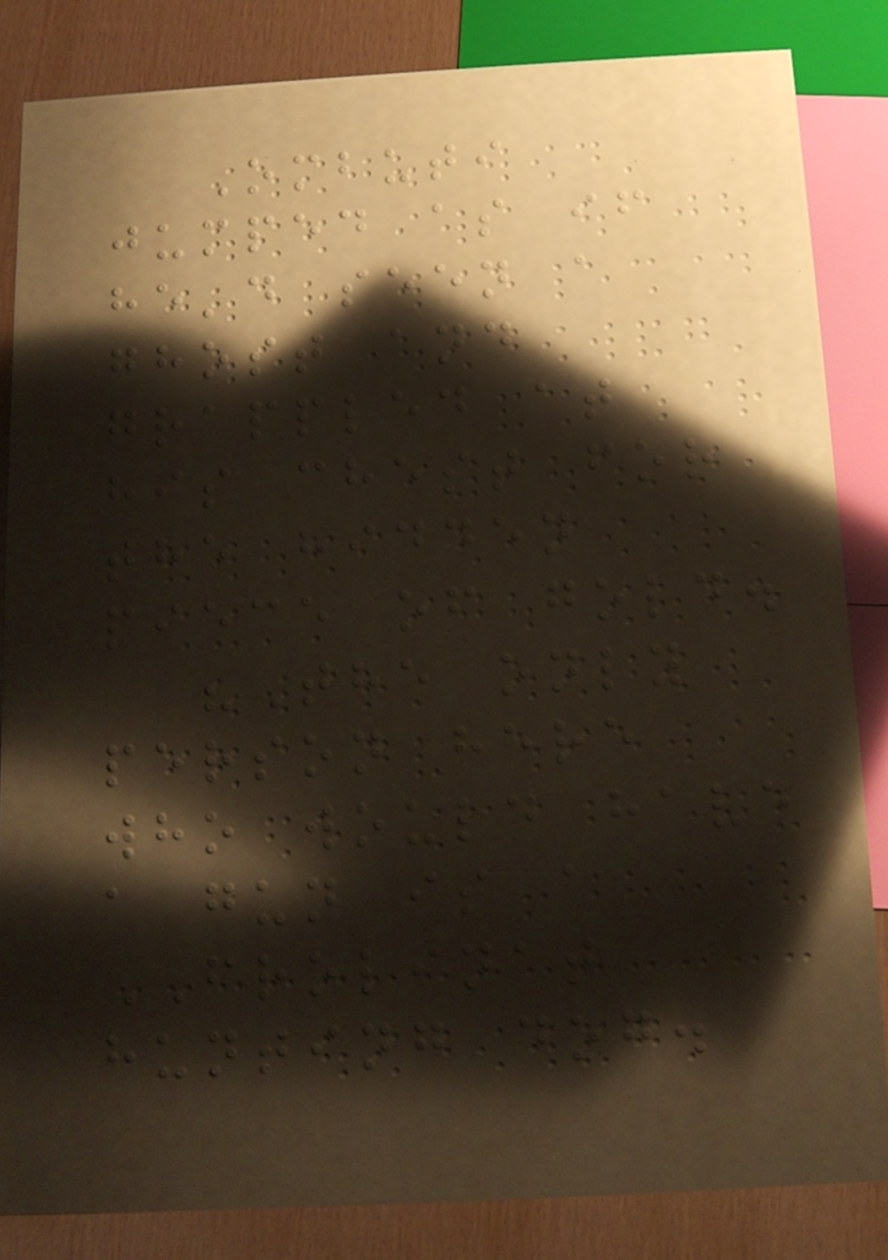Ombuti
jumped as if
he'd seen a
ghost and
grappled at
his chest for
the hidden
piece of gold.
"The only
person here
who would have
a gun is a
FROLINAT
hunting dog.
